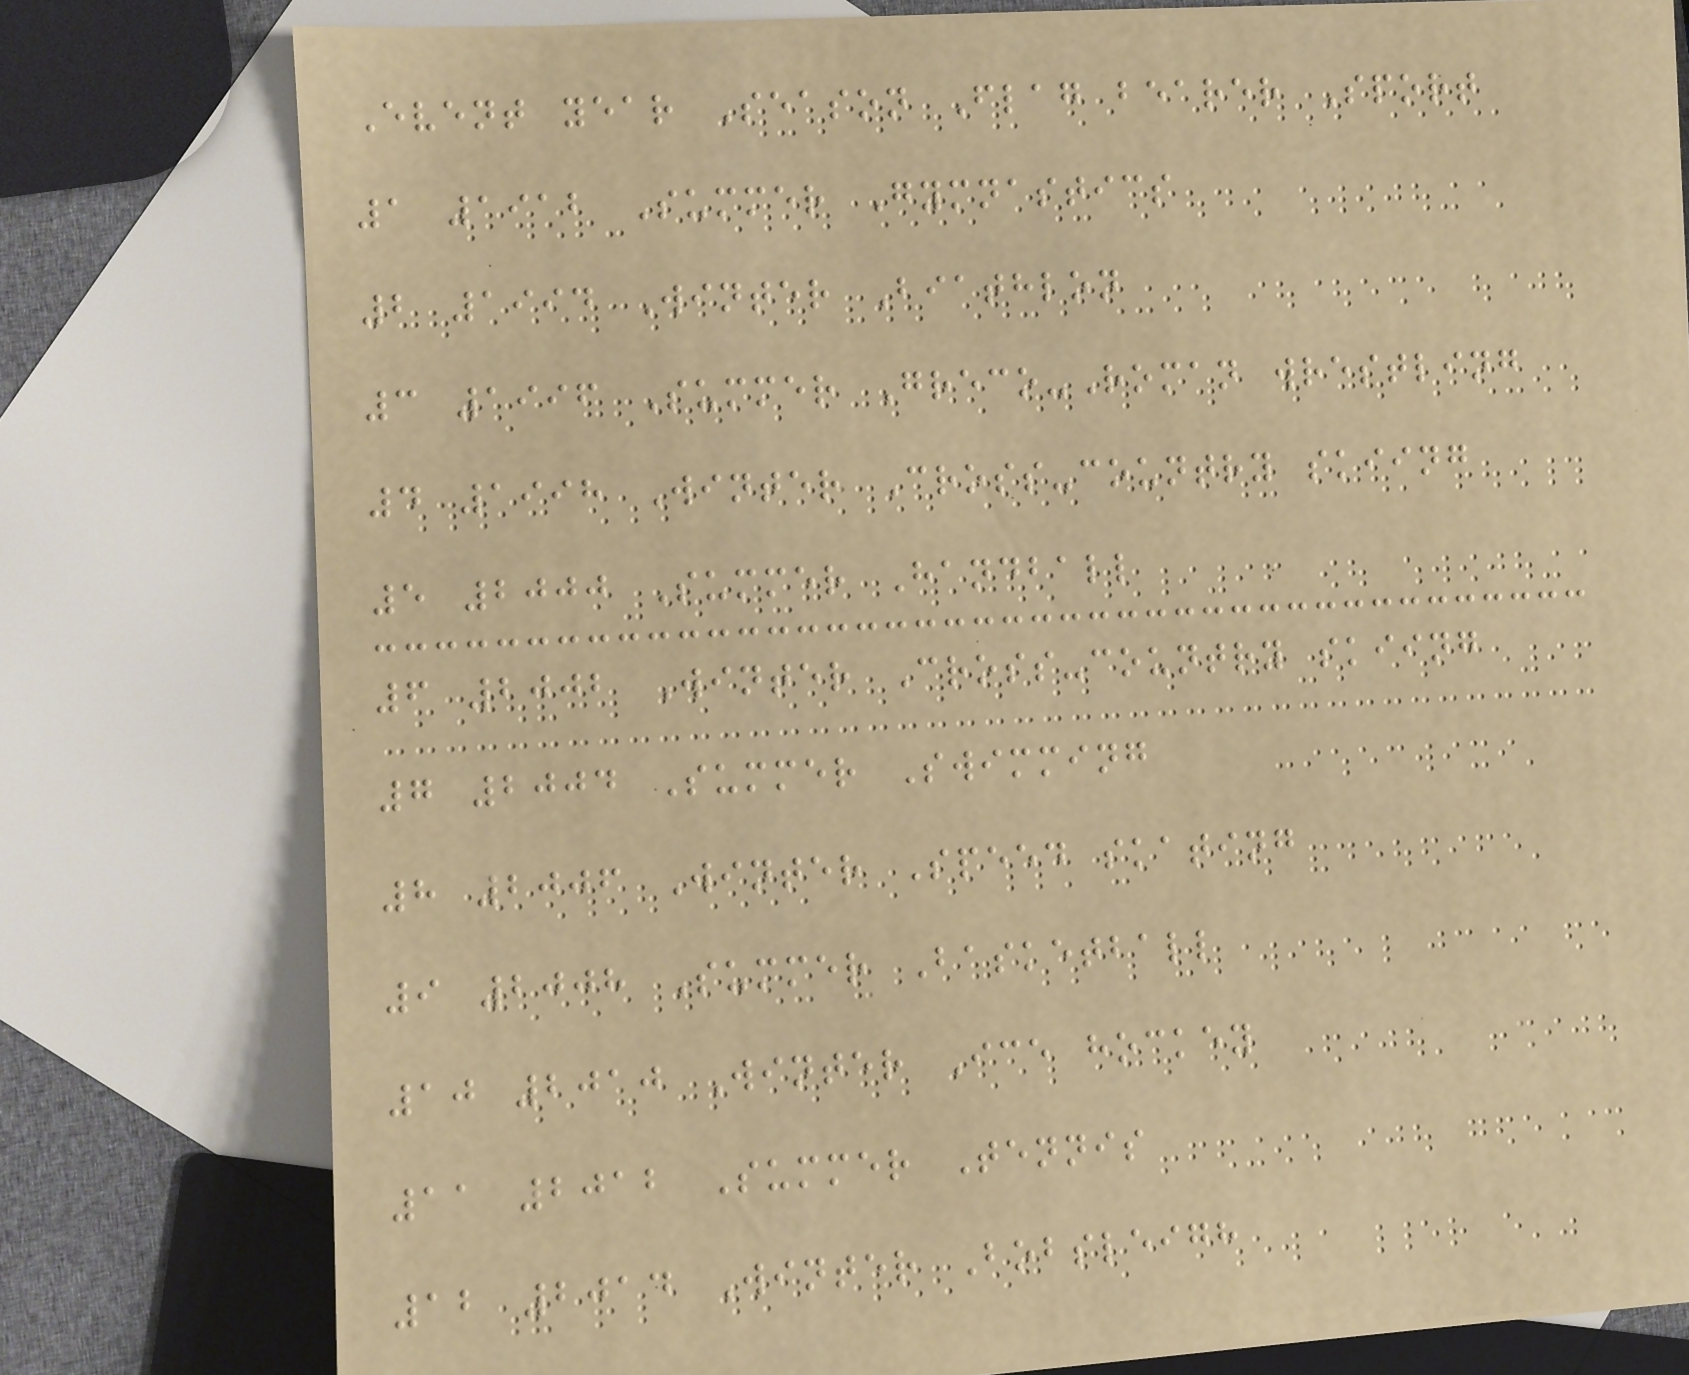Event year Season Flag bearer Sport
1 1912 Summer Gymnastics
2 1994 Winter Biathlon
3 1996 Summer Greco-Roman wrestling
4 1998 Winter Cross-country skiing
5 2000 Summer Handball
6 2002 Winter Cross-country skiing
7 2004 Summer Swimming
8 2006 Winter Speed skating
9 2008 Summer Basketball
10 2010 Winter Ice hockey
11 2012 Summer Tennis
12 2014 Winter Bobsleigh
